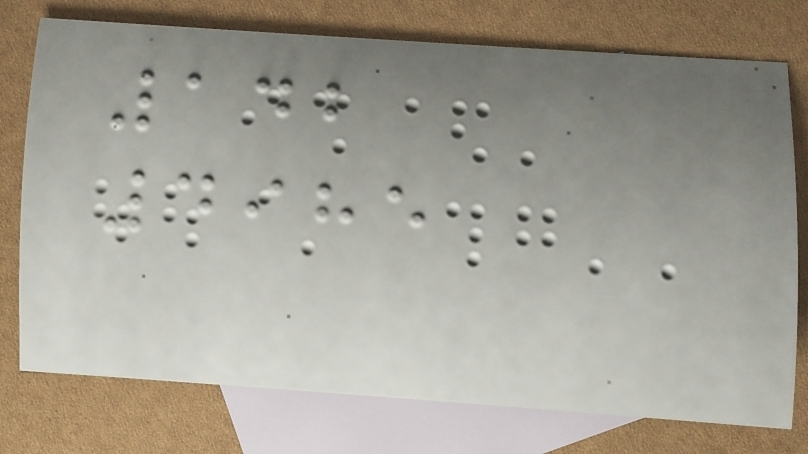142
4985
